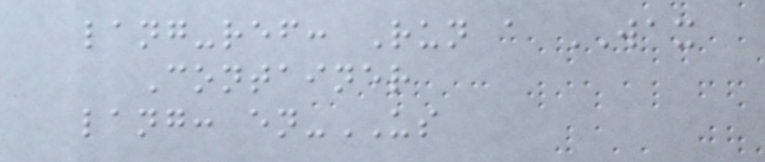lang-ref: Run a WAX
Container
lang: en-US
